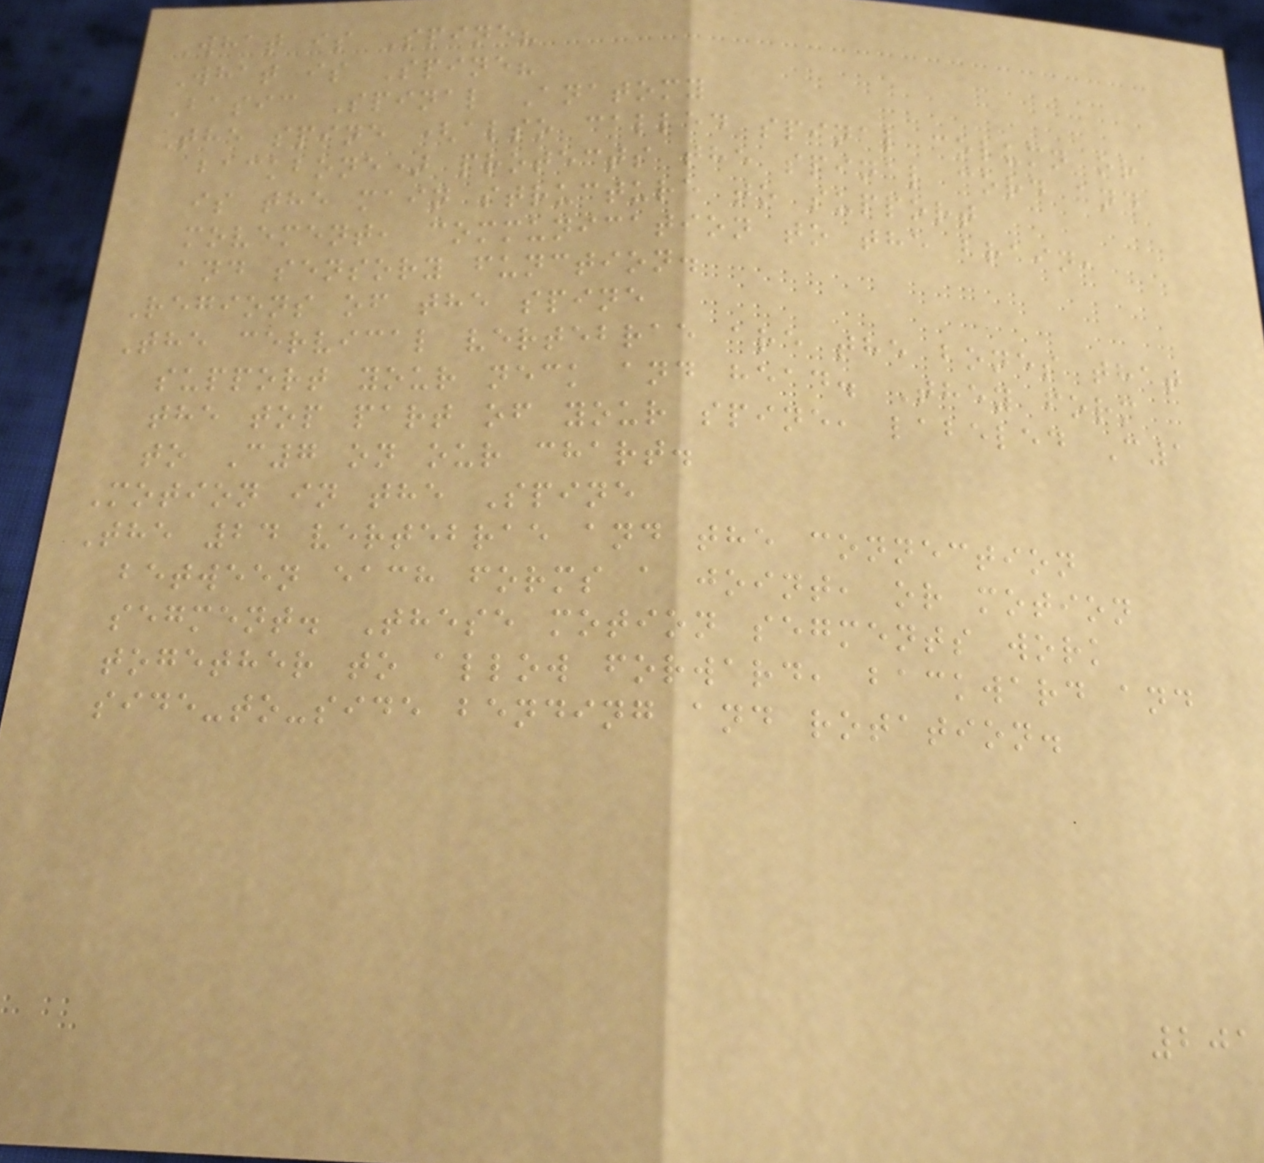What is Spine?
What is Spine?
Basic Spinal Anatomy
The spine (also called spinal column or
backbone) protects the spinal cord and
is the main structure to support
movement, communication to the brain,
and sensory function.
Regions of the spine
The cervical vertebrae are the bones that
support your neck and head. They form
the top part of your spine, labeled C1
to C7 on our chart.
Motion in the Spine
The 24 vertebrae and the connection
between each forms a joint, or motion
segment. These motion segments work
together to allow forward, backward and
side-to-side bending and rotation.
201
